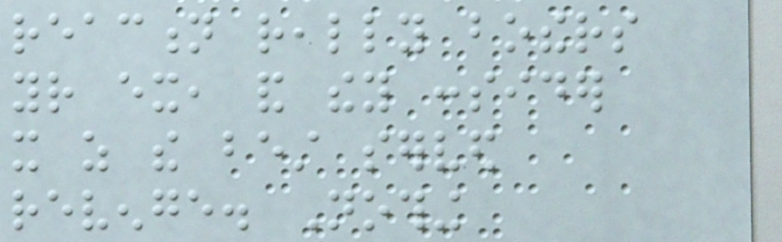reaction really bothers
your ex, and they consider
it as the best served
revenge. Nothing
